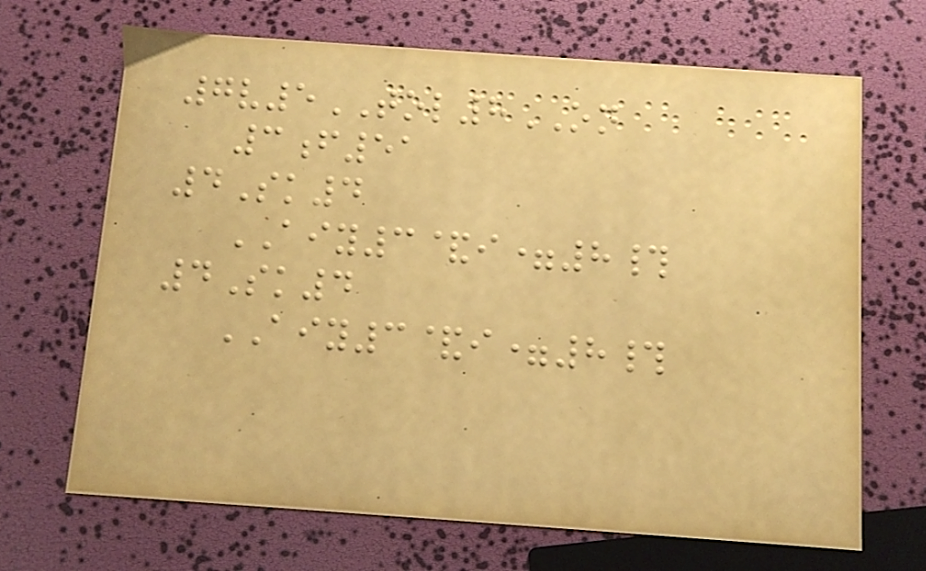7v5TOL8ON
3f51
4Sk4
AIY3&i=8#
4Sk4
AIY3&i=8#
